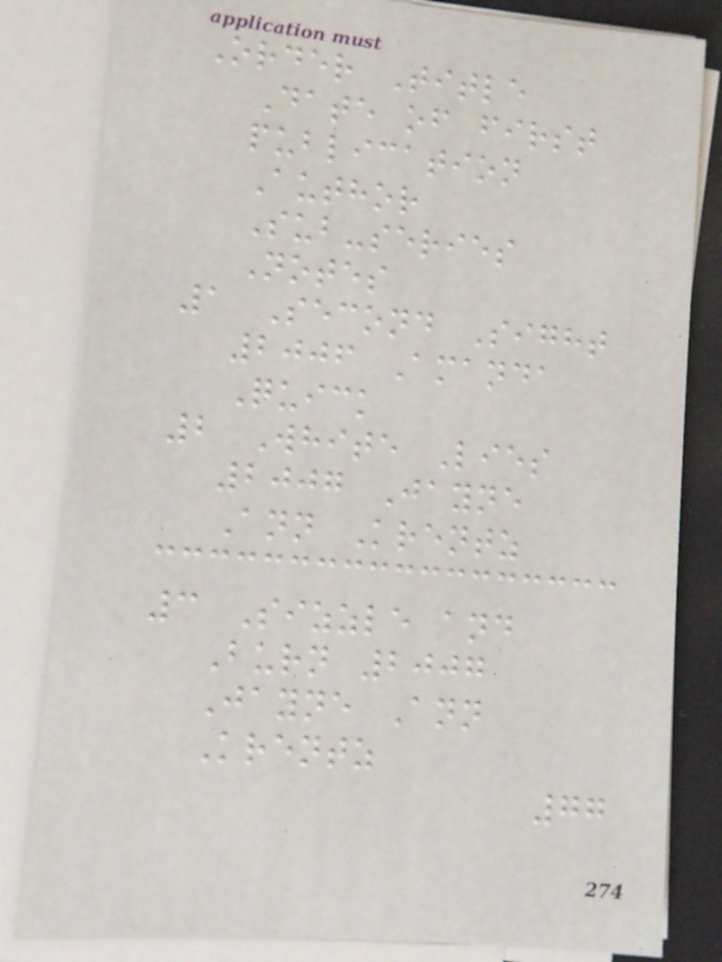Order Title
Date of first
publication
Author
Sub-series
Notes
1 Second Sight
2006 Amanda
Quick
2 White Lies
2007 Jayne
Ann Krentz
3 Sizzle and
Burn 2007
Jayne Ann
Krentz
77
